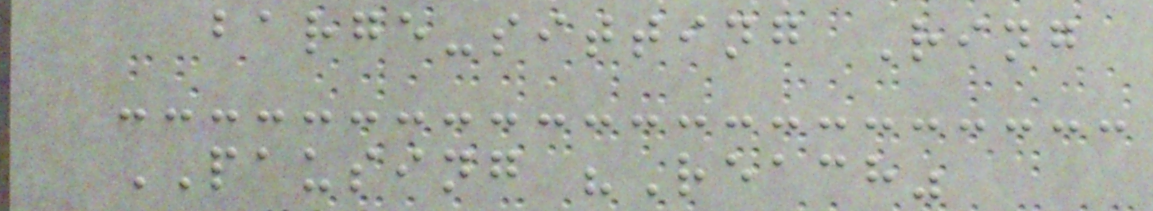barge-sitting Ring
PAUSING "Reach"
